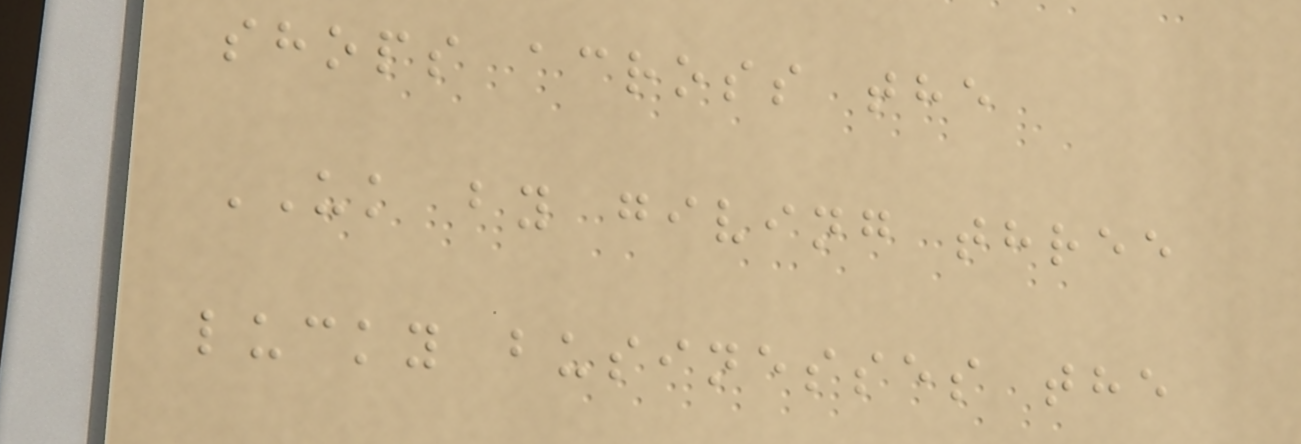shops across the
UK by giving three
lucky businesses the
